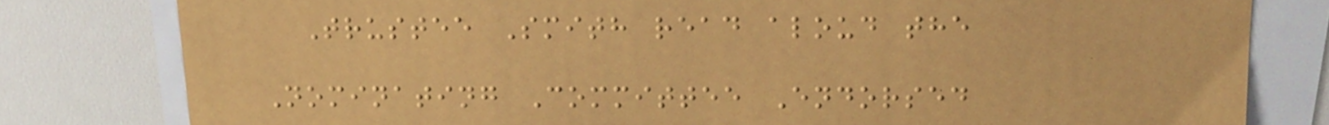Trustee Smith read aloud the
Nominating Committee Endorsed
